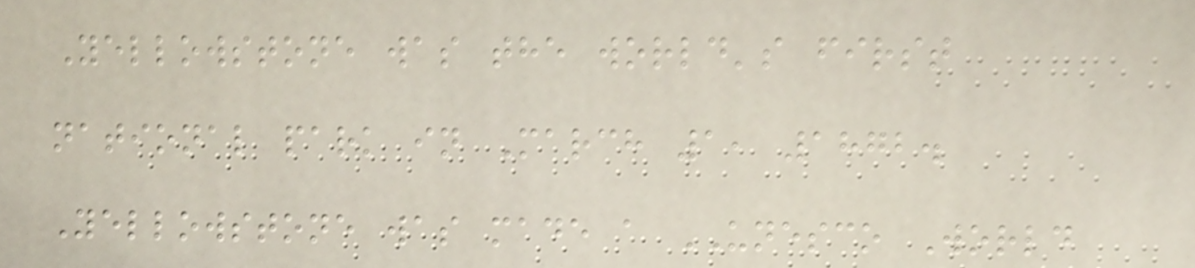Yellowstone was the world's first
national park in March 1, 1872.
Yellowstone was made a UNESCO World
